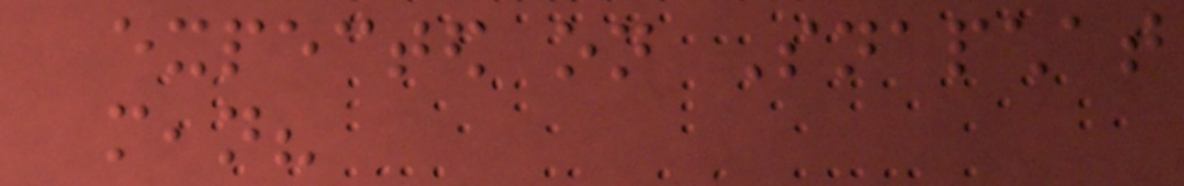expected on Snapchat
mean?
